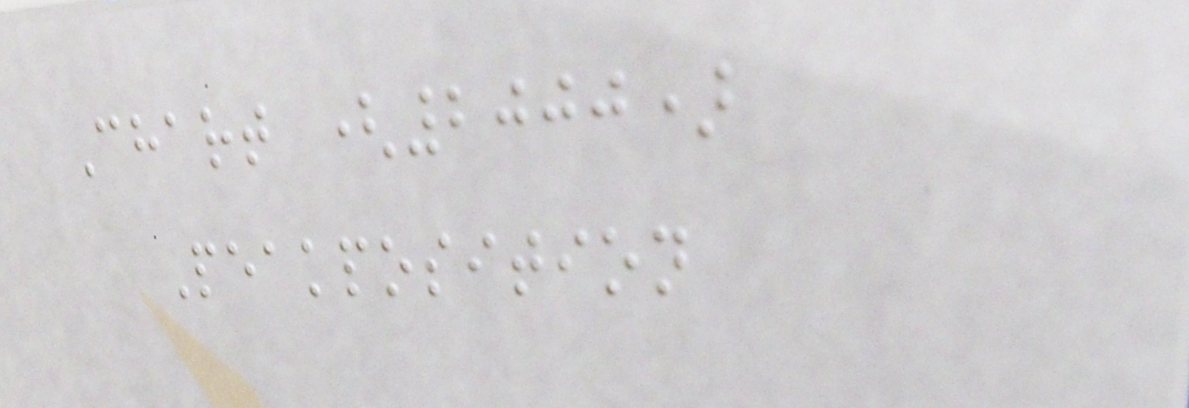Chart (2000)
Peakposition
